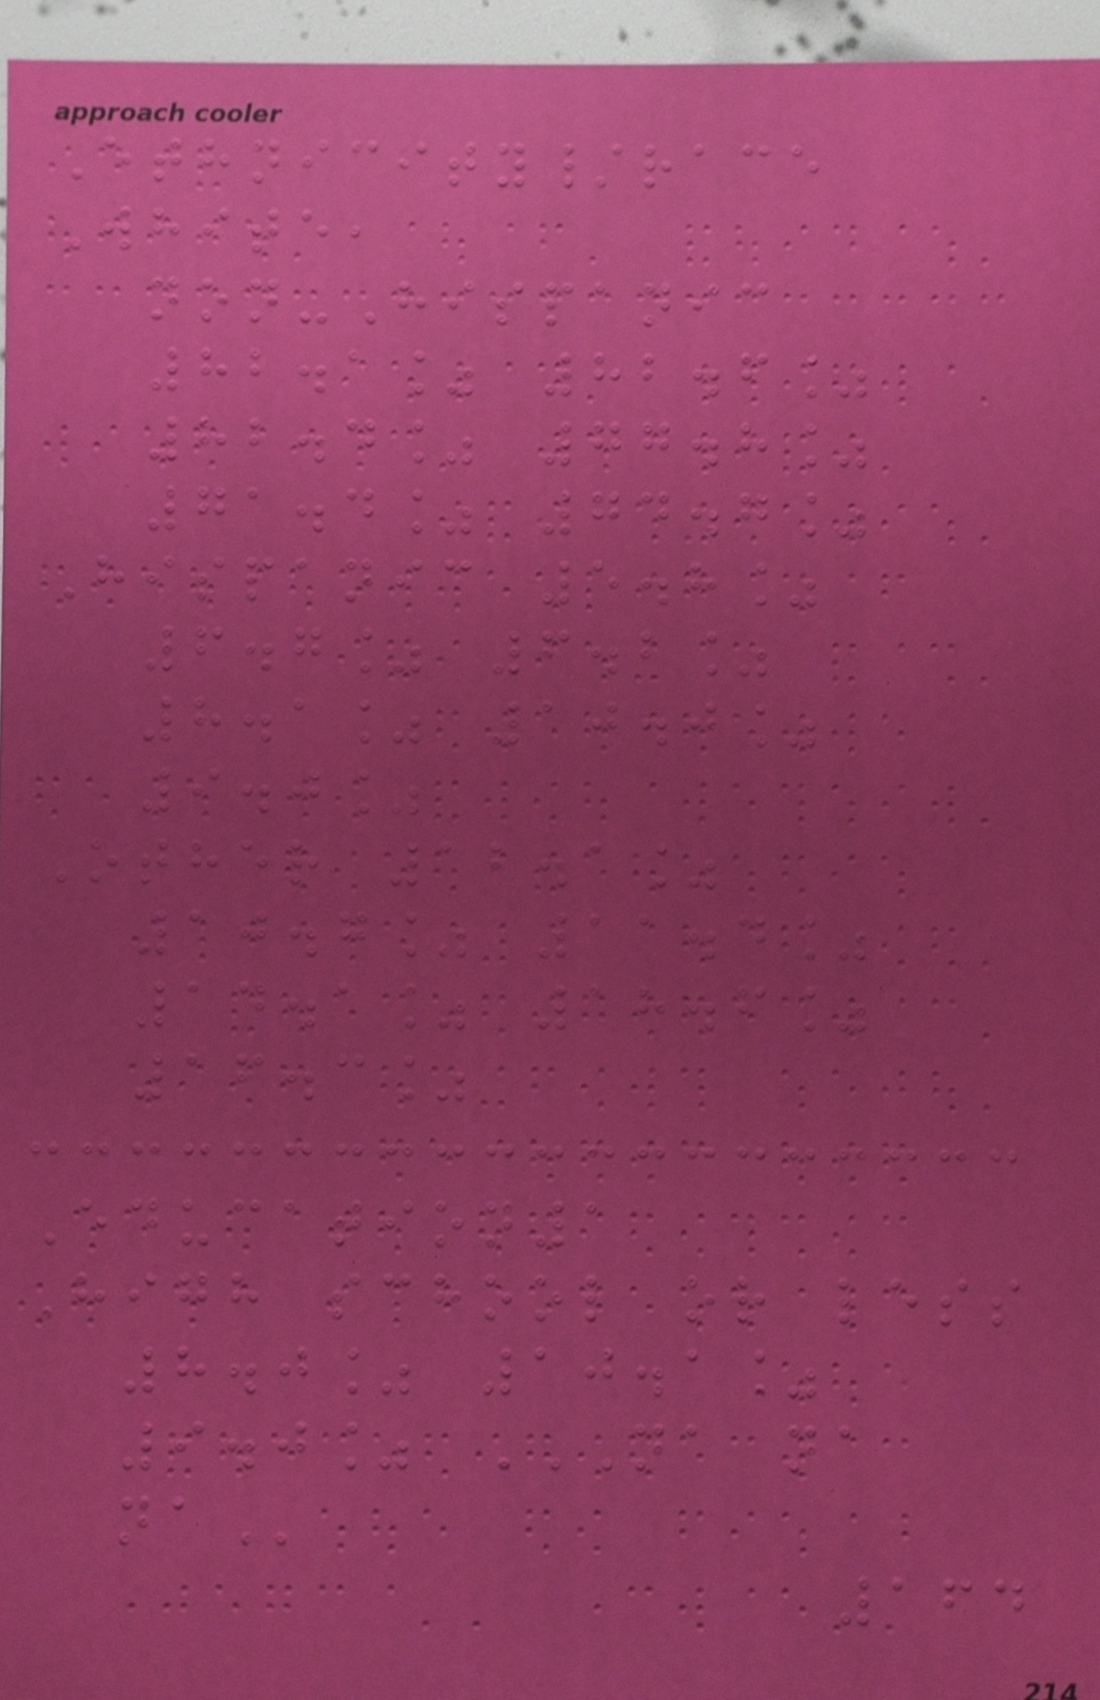Ethnicity/race
White,
non-Hispanic
82.1% 82.6%
82.4% 77.8%
71.4% 74.7%
Hispanic 5.8%
6.7% 6.2%
8.1% 10.0%
9.0%
Other 12.1%
10.7% 11.4%
14.1% 18.6%
16.3%
Education1
High school or less
8.0% 10.1%
9.0% NA NA
NA
164
